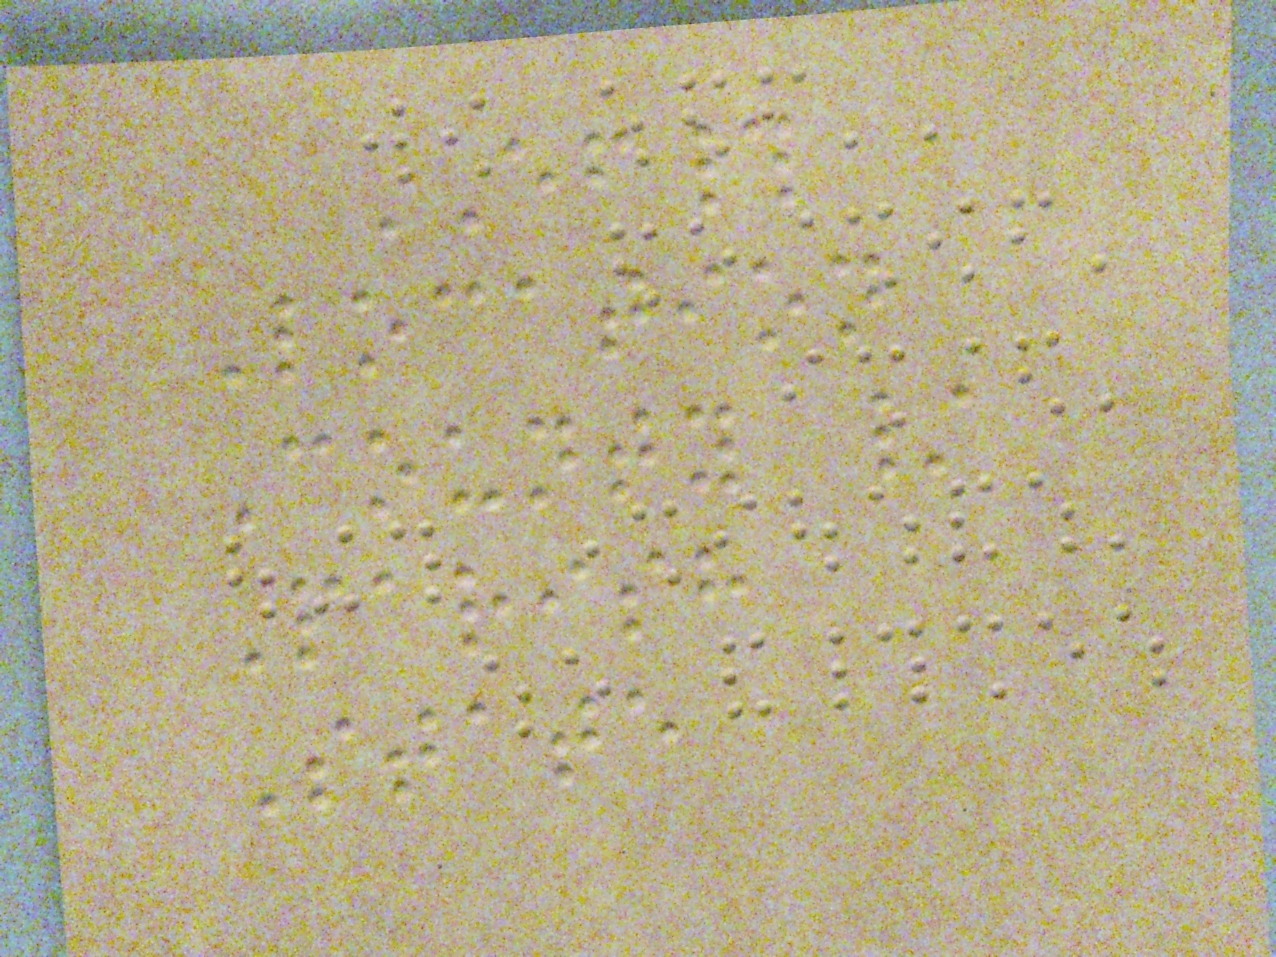EF#
Location
County /
Parish
State
